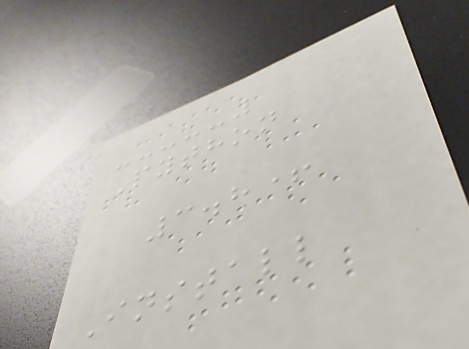Python
3.8+
Install
